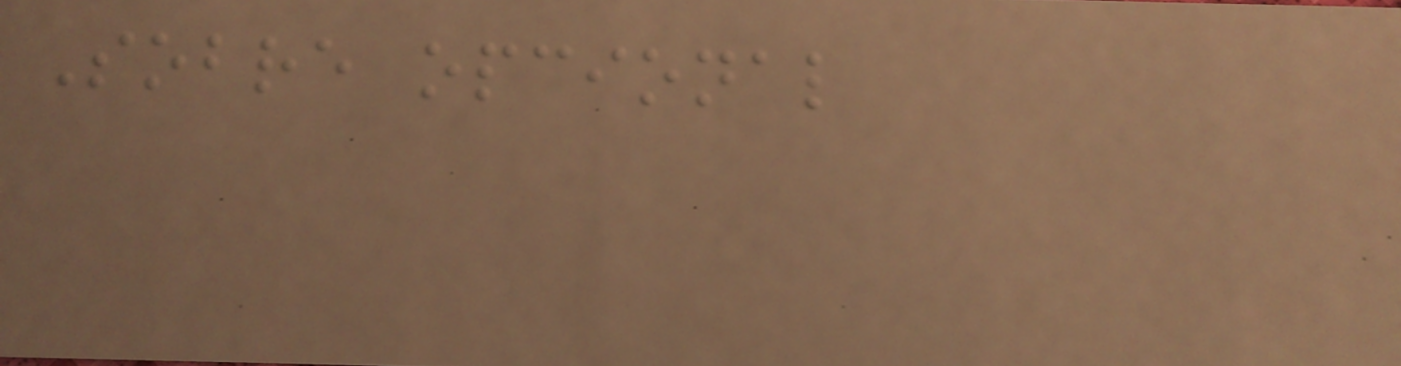Sobre opcional
